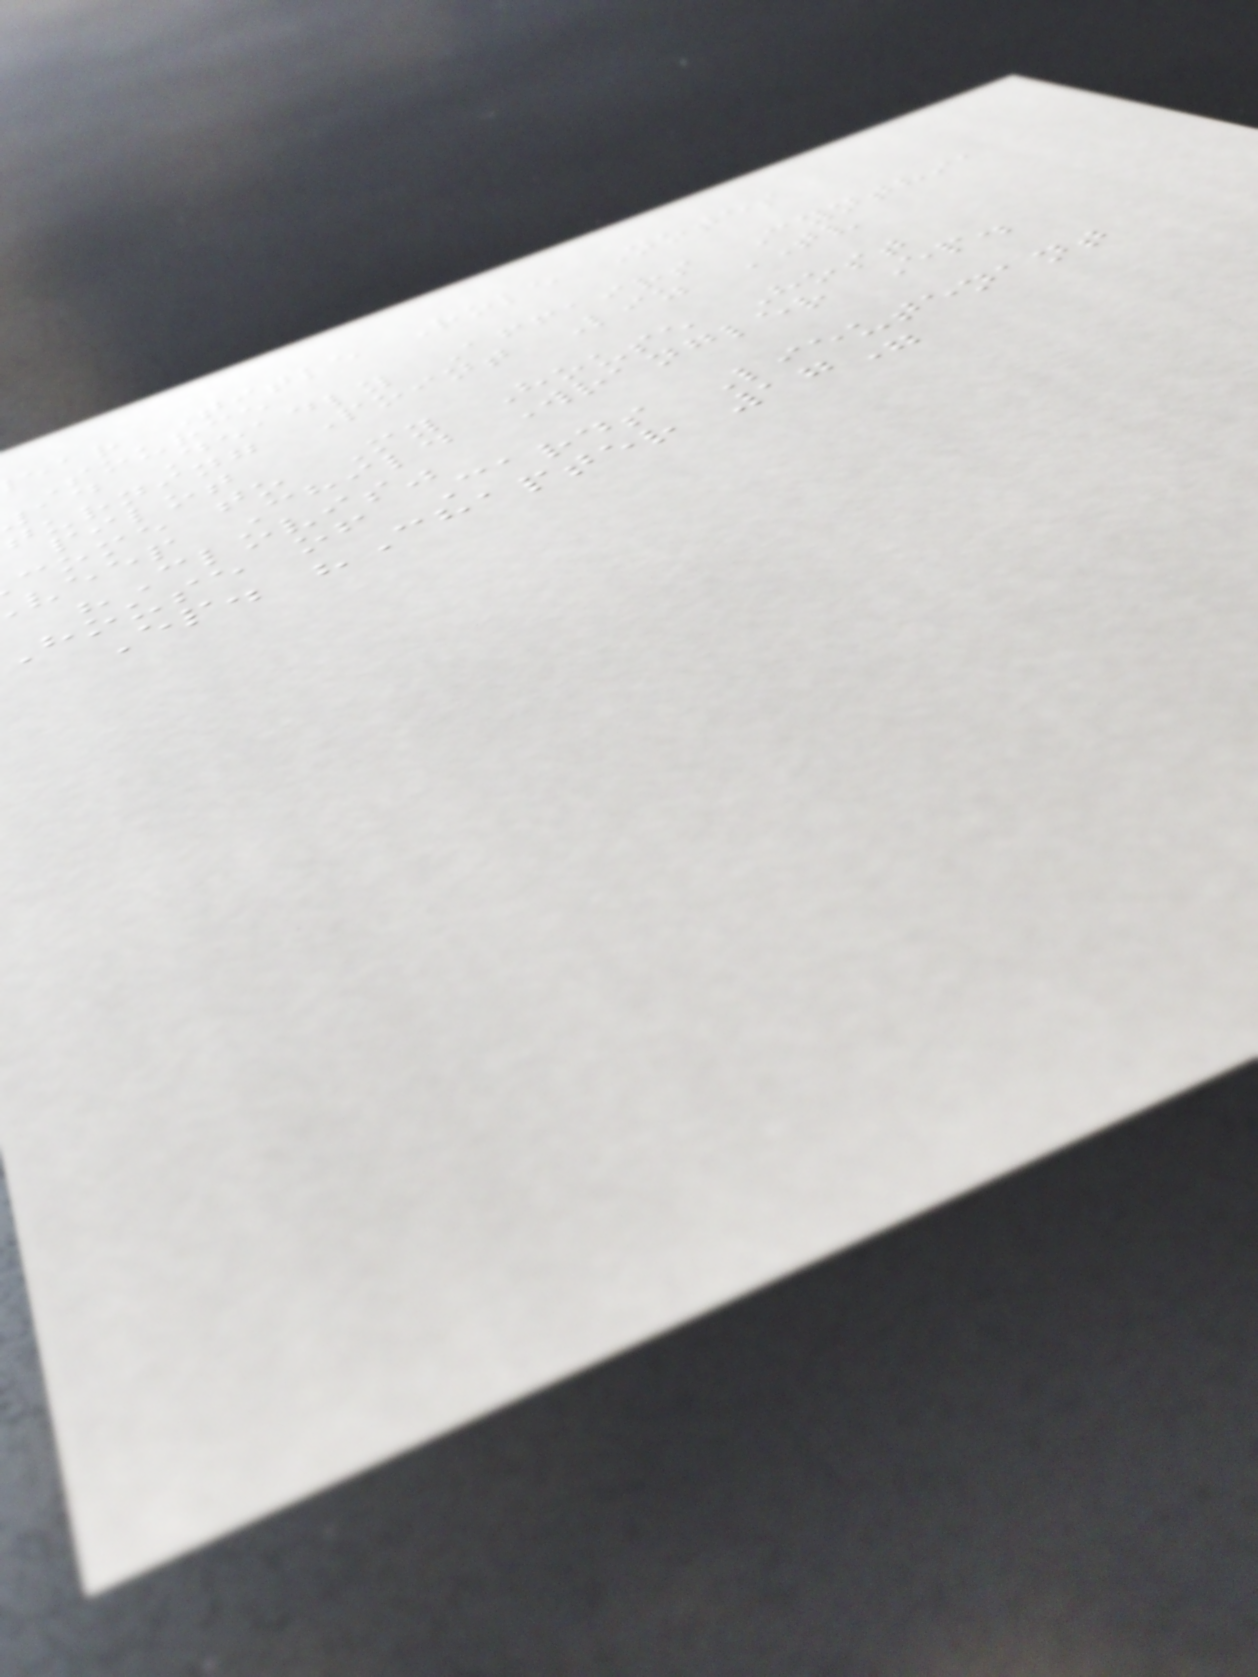ear Title Role Notes
Source
ad Deadly Affairs Cynthia
turning Point Liz TV
pilot
come to My House Host
veep Child Wrangler Ep.
"Clovis"
house of Cards Lieutenant
Ep. "Chapter 17"
